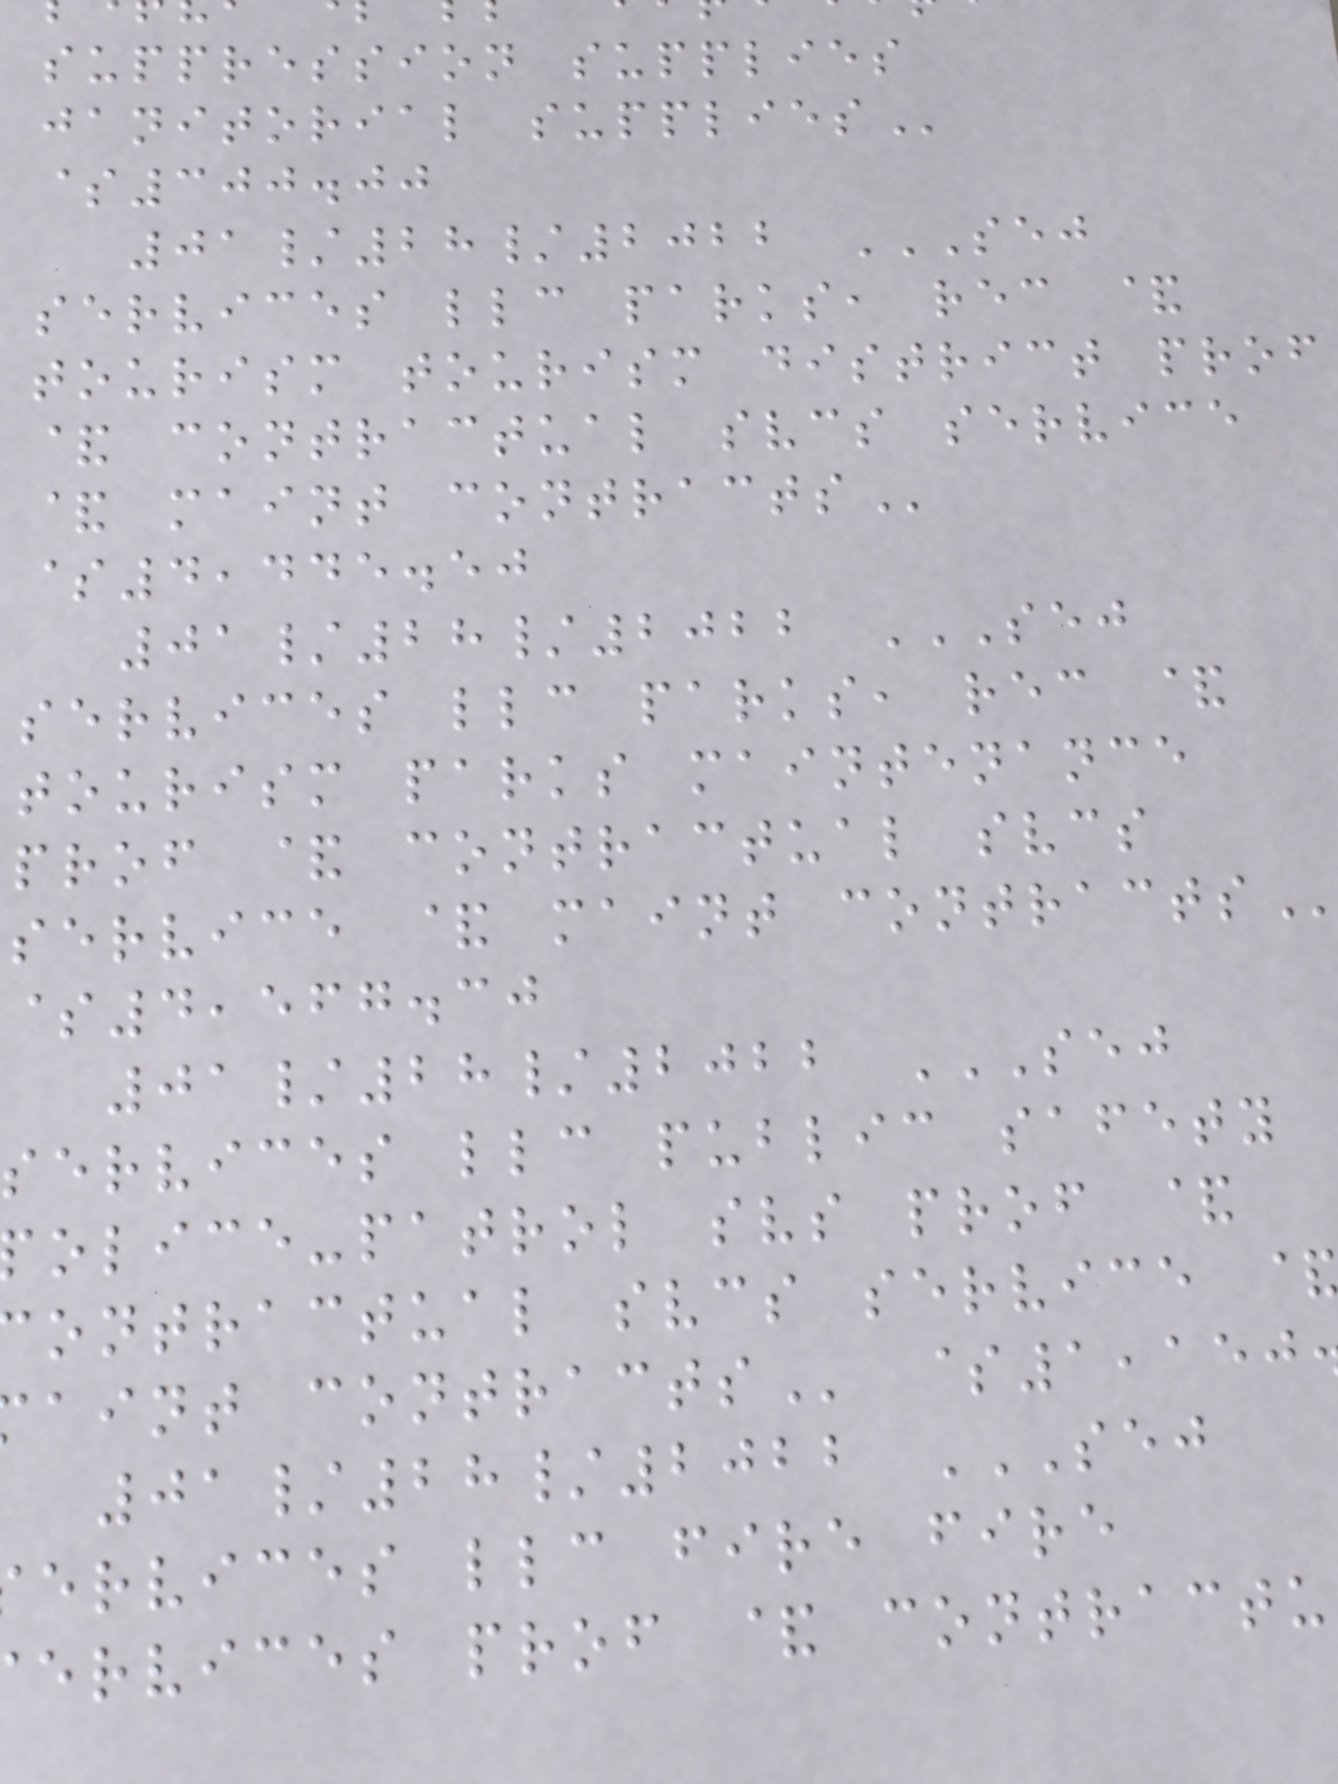suppression supplies
janitorial
$300.00
01/28/2022 SEJ
services llc parks, rec &
tourism tourism district prof
& contractual svcs service
& maint
$4,445.50
01/28/2022 SEJ
services llc parks, rec &
tourism parks maintenance
prof & contractual svcs
service & maint
$4,567.30
01/28/2022 SEJ
services llc public safety
olice-patrol svs prof &
ontractual svcs service
01/28/2022 SEJ
ervices llc fire fire
ervices prof &
